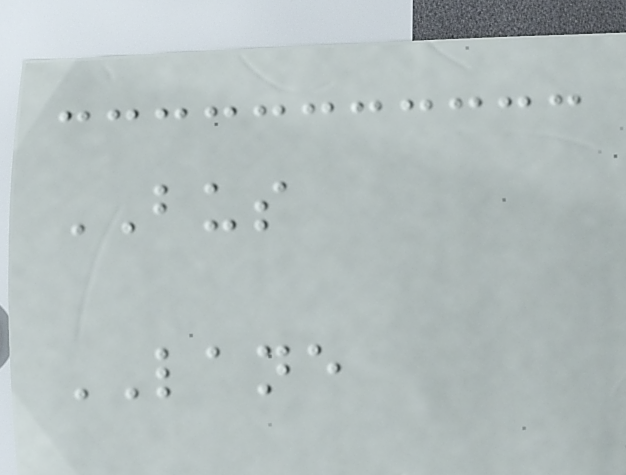BUS
LANE
